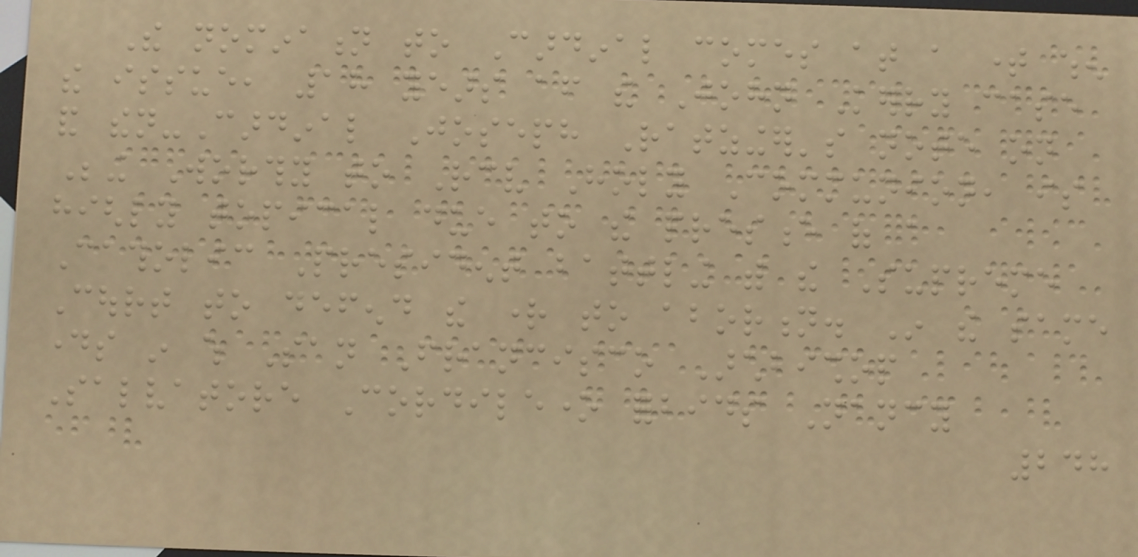The nomination to Cardinal comes at a time when
the issue, 18 years after the John Kerry case
and then-Cardinal Joseph Ratzinger's note on
Being Worthy to Receive Holy Communion, is
highly topical due to the presence of a
Catholic President battling with the Supreme
Court to defend the right to abortion. In the same
days in which San Francisco Archbishop
Salvatore Cordileone forbids Nancy
248
